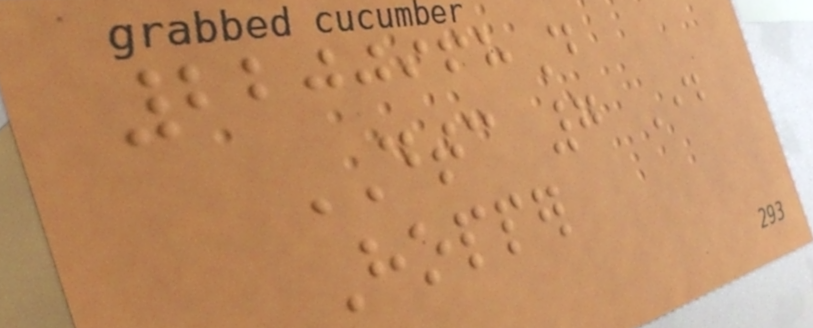2200968D
DTC 7 Day
Hopper
